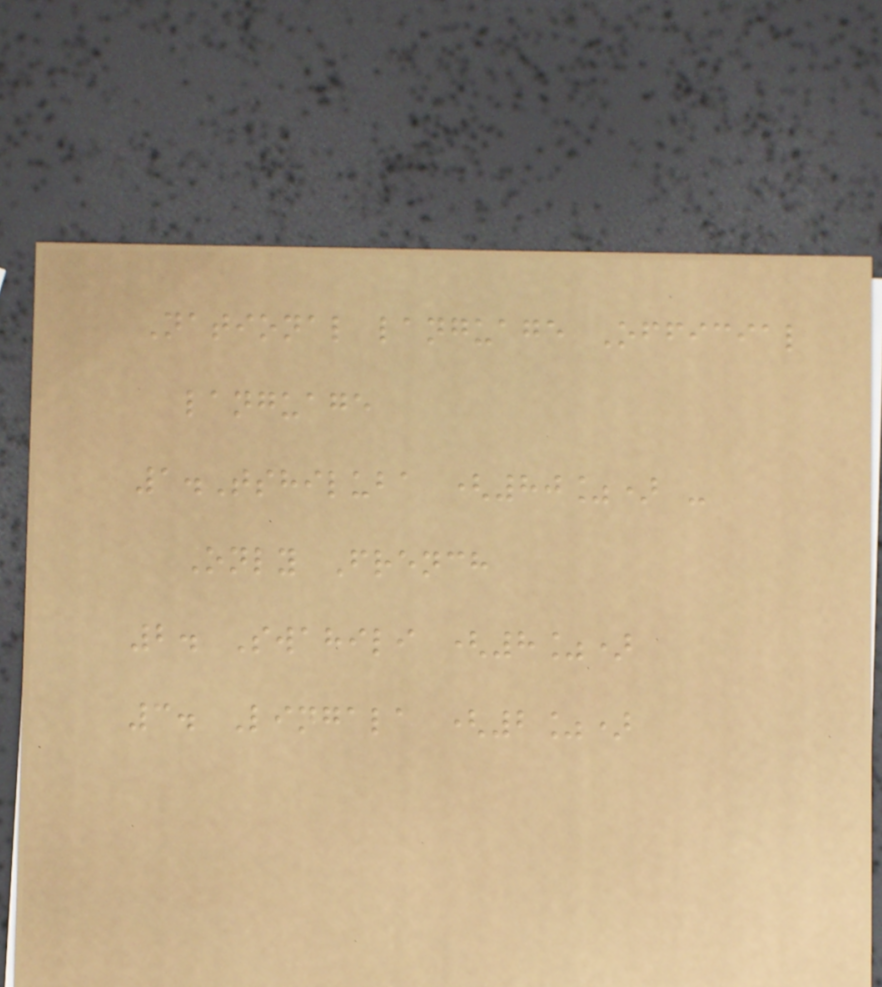National language Official
language
1.Tshiluba (80%) -
Only French
2. Swahili (8%)
3. Lingala (2%)
